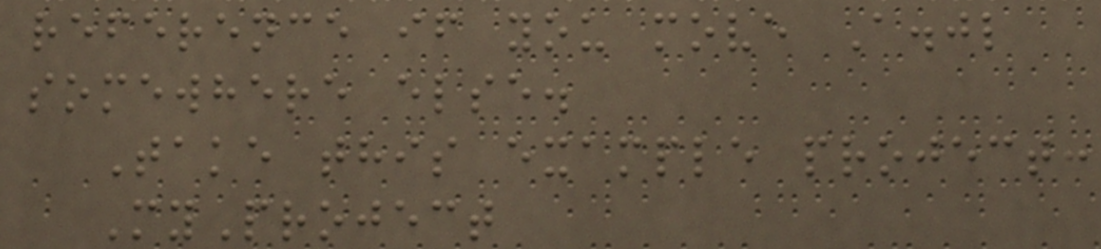reference if you move A.jl
somewhere else.
Take this example project:
MyProject
